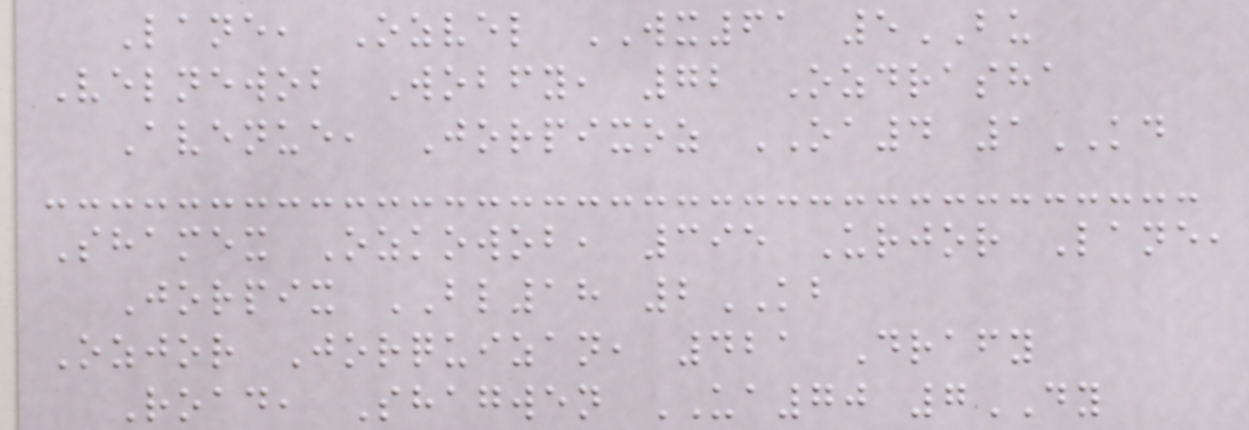Lane, Ozvel WX61 5BU
Velnewob Wobfy, 72 Ozdrasha
Avenue, Jorpixoz OA4 1KD
Shamex Ozkowob, 395 Urjor Lane,
Jorpix BL18 2KB
Ozjor Jorquizan, 421 Drafy
Road, Shagwen UA70 7DY
